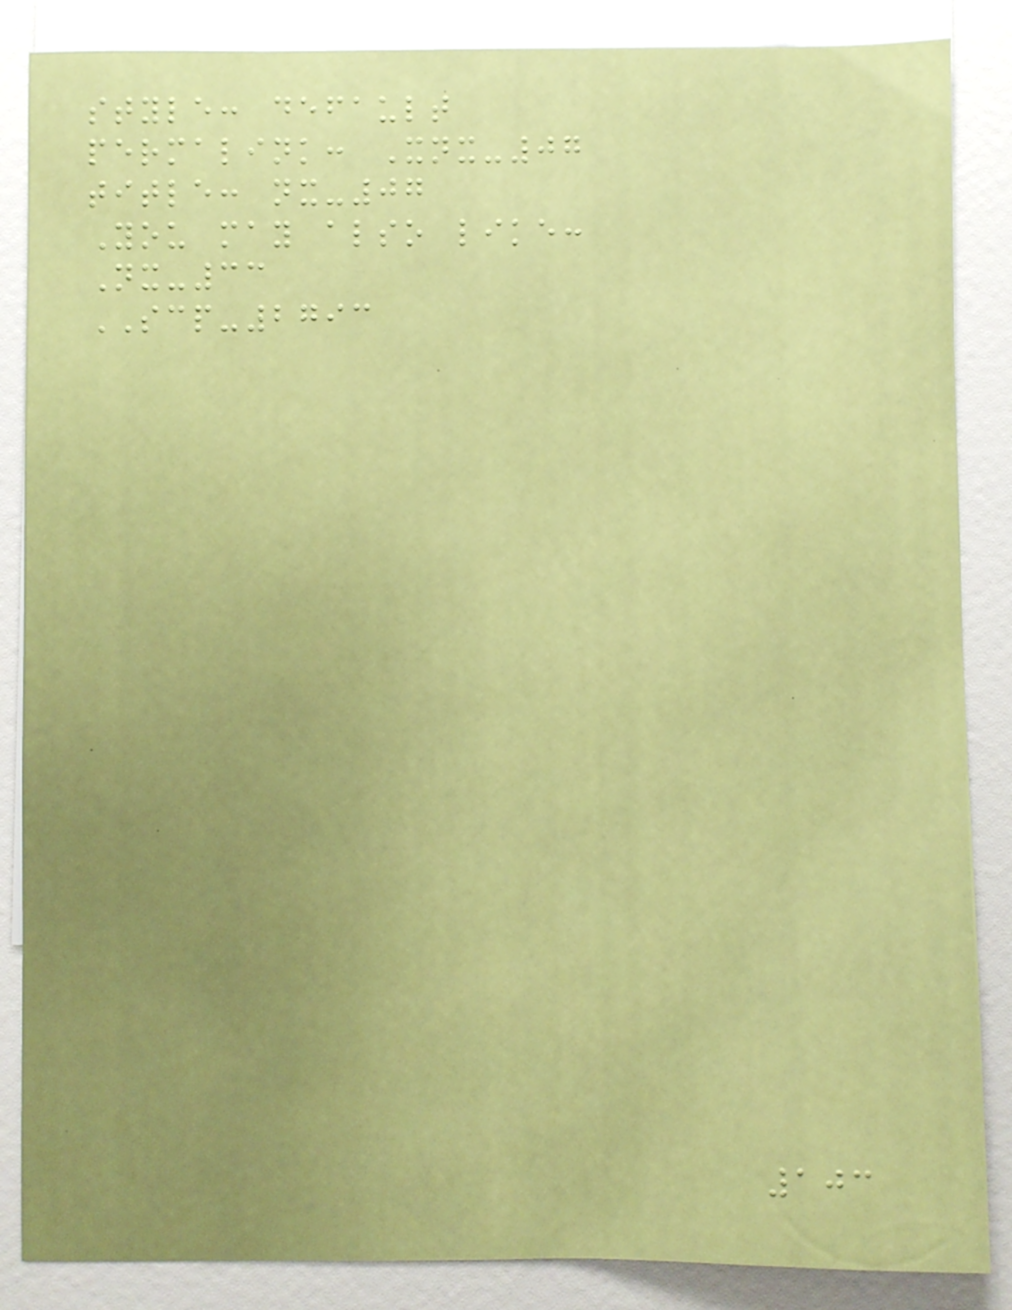style: default
permalink: Xnx-07
title: nx-07
You may also like:
Nx-33
SCP-2793
103
